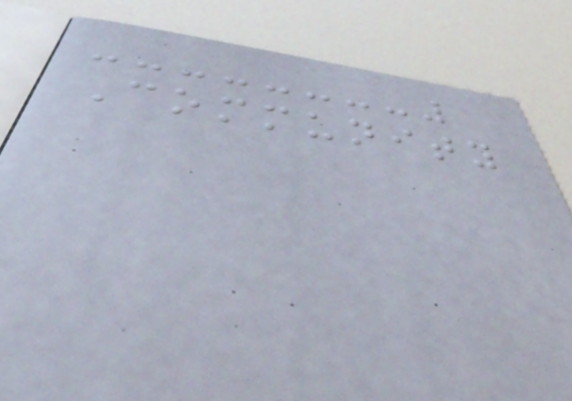Community
